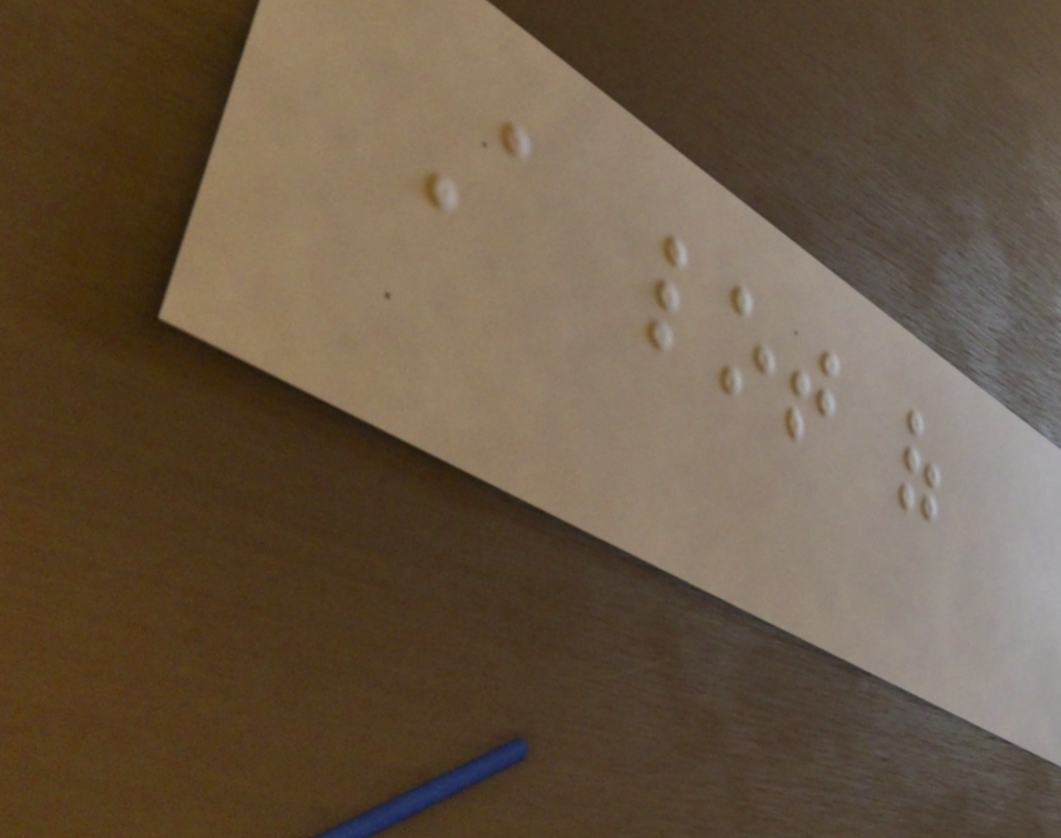A lot of
